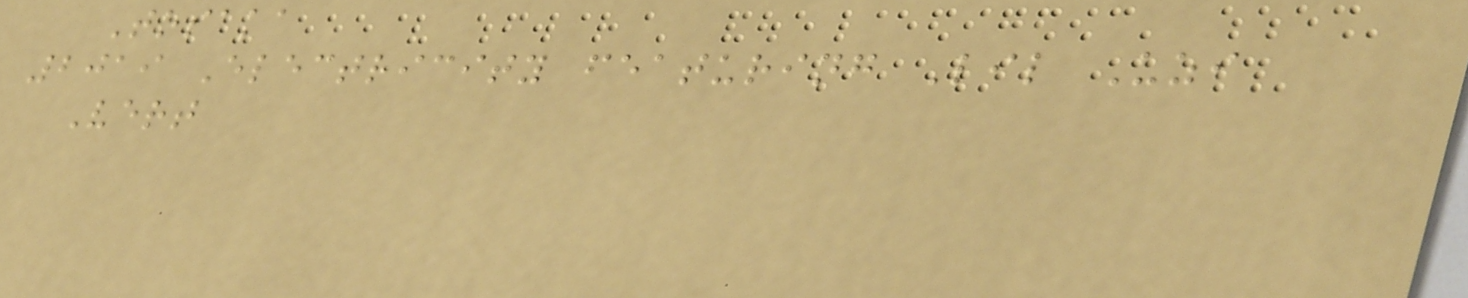Tosaka
2019 Electricity featuring Lil Uzi
Vert
